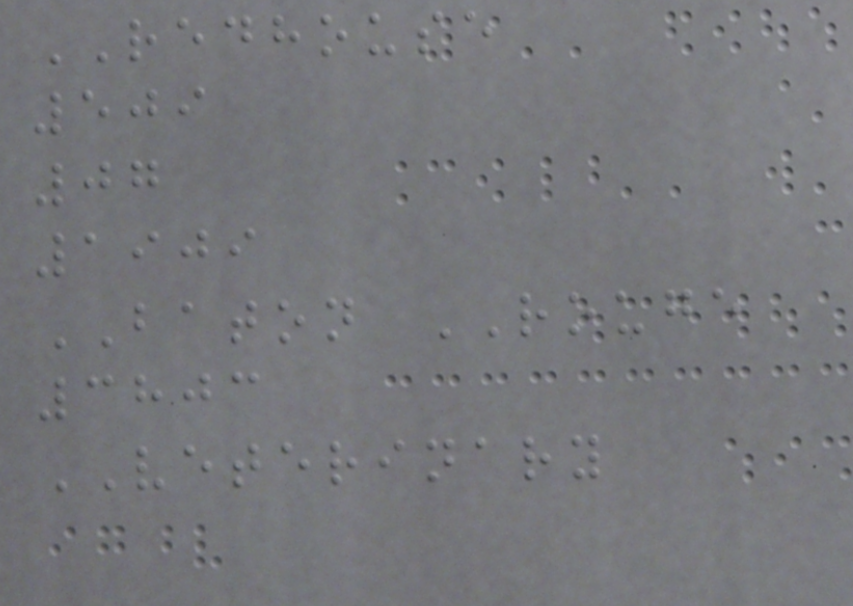REDHOUSE
509
07
1909
BATON ROUGE
3803
VETERINARY
